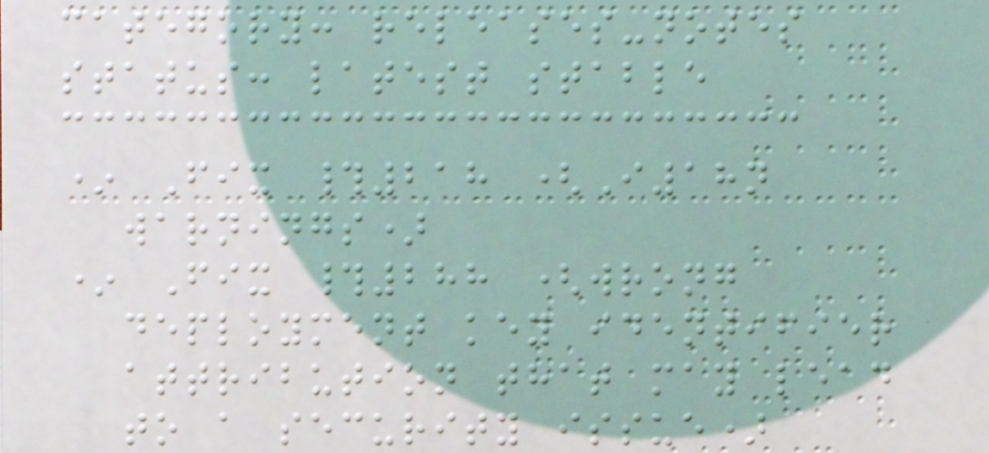category: releases-notes
status: latest stable
* Fix #218 (I18n
warnings)
* Fix #288 (wrong
deployment key identifier
attribution that may lead
to a security issue)
